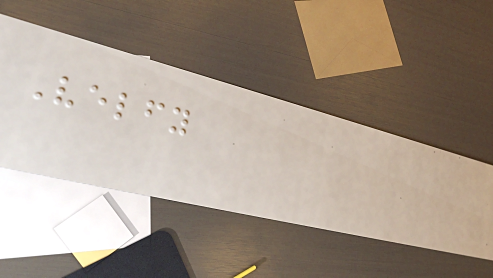Velfy
